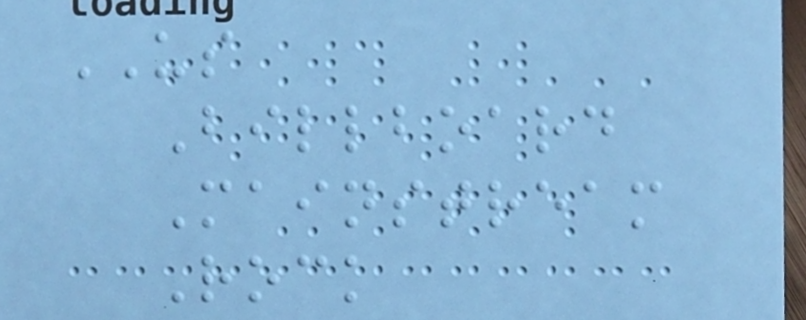US
Billboard
Mainstream
Rock
